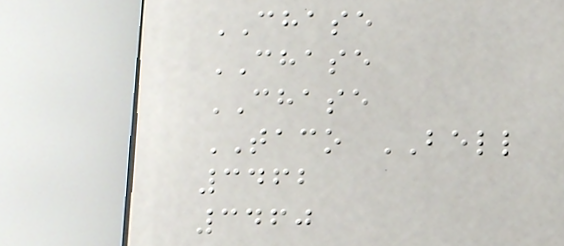CHASE
CHASE
CHASE
TACO BELL
3462
3460
